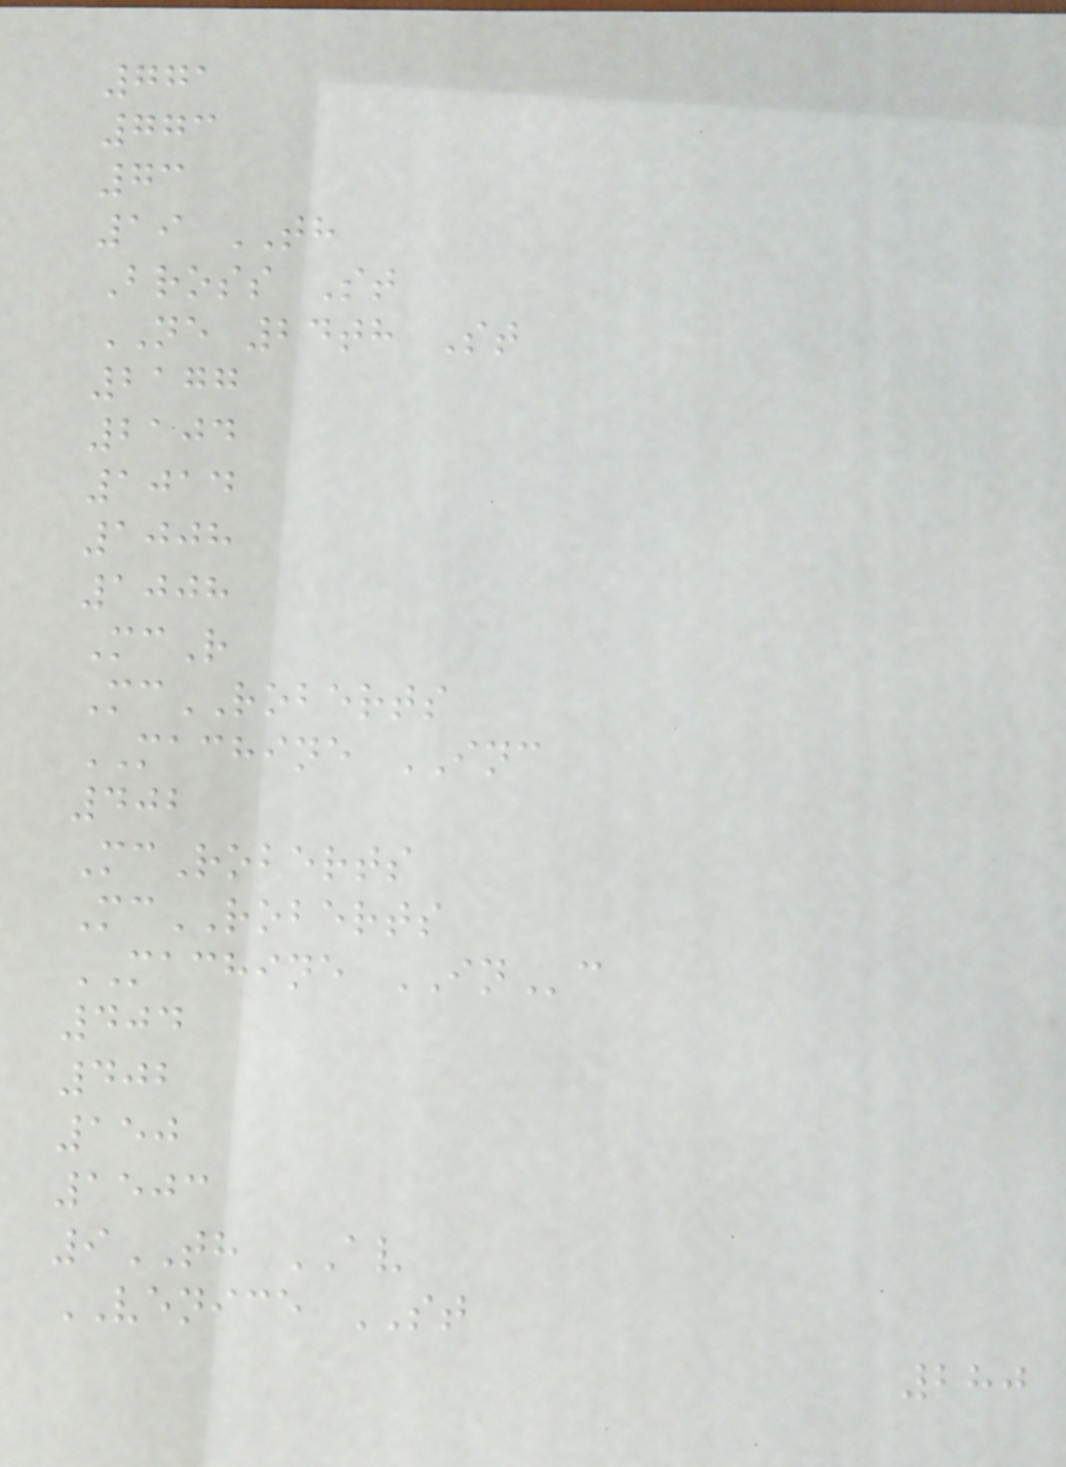771
773
73
19 TH
Bross St
NE 24th St
2177
2104
1014
1008
1008
McR
McROBERTS
MACHINE INC
402
McRoberts
McROBERTS
MACHINE INc
404
402
150
1503
9TH AV
VENICE ST
280
